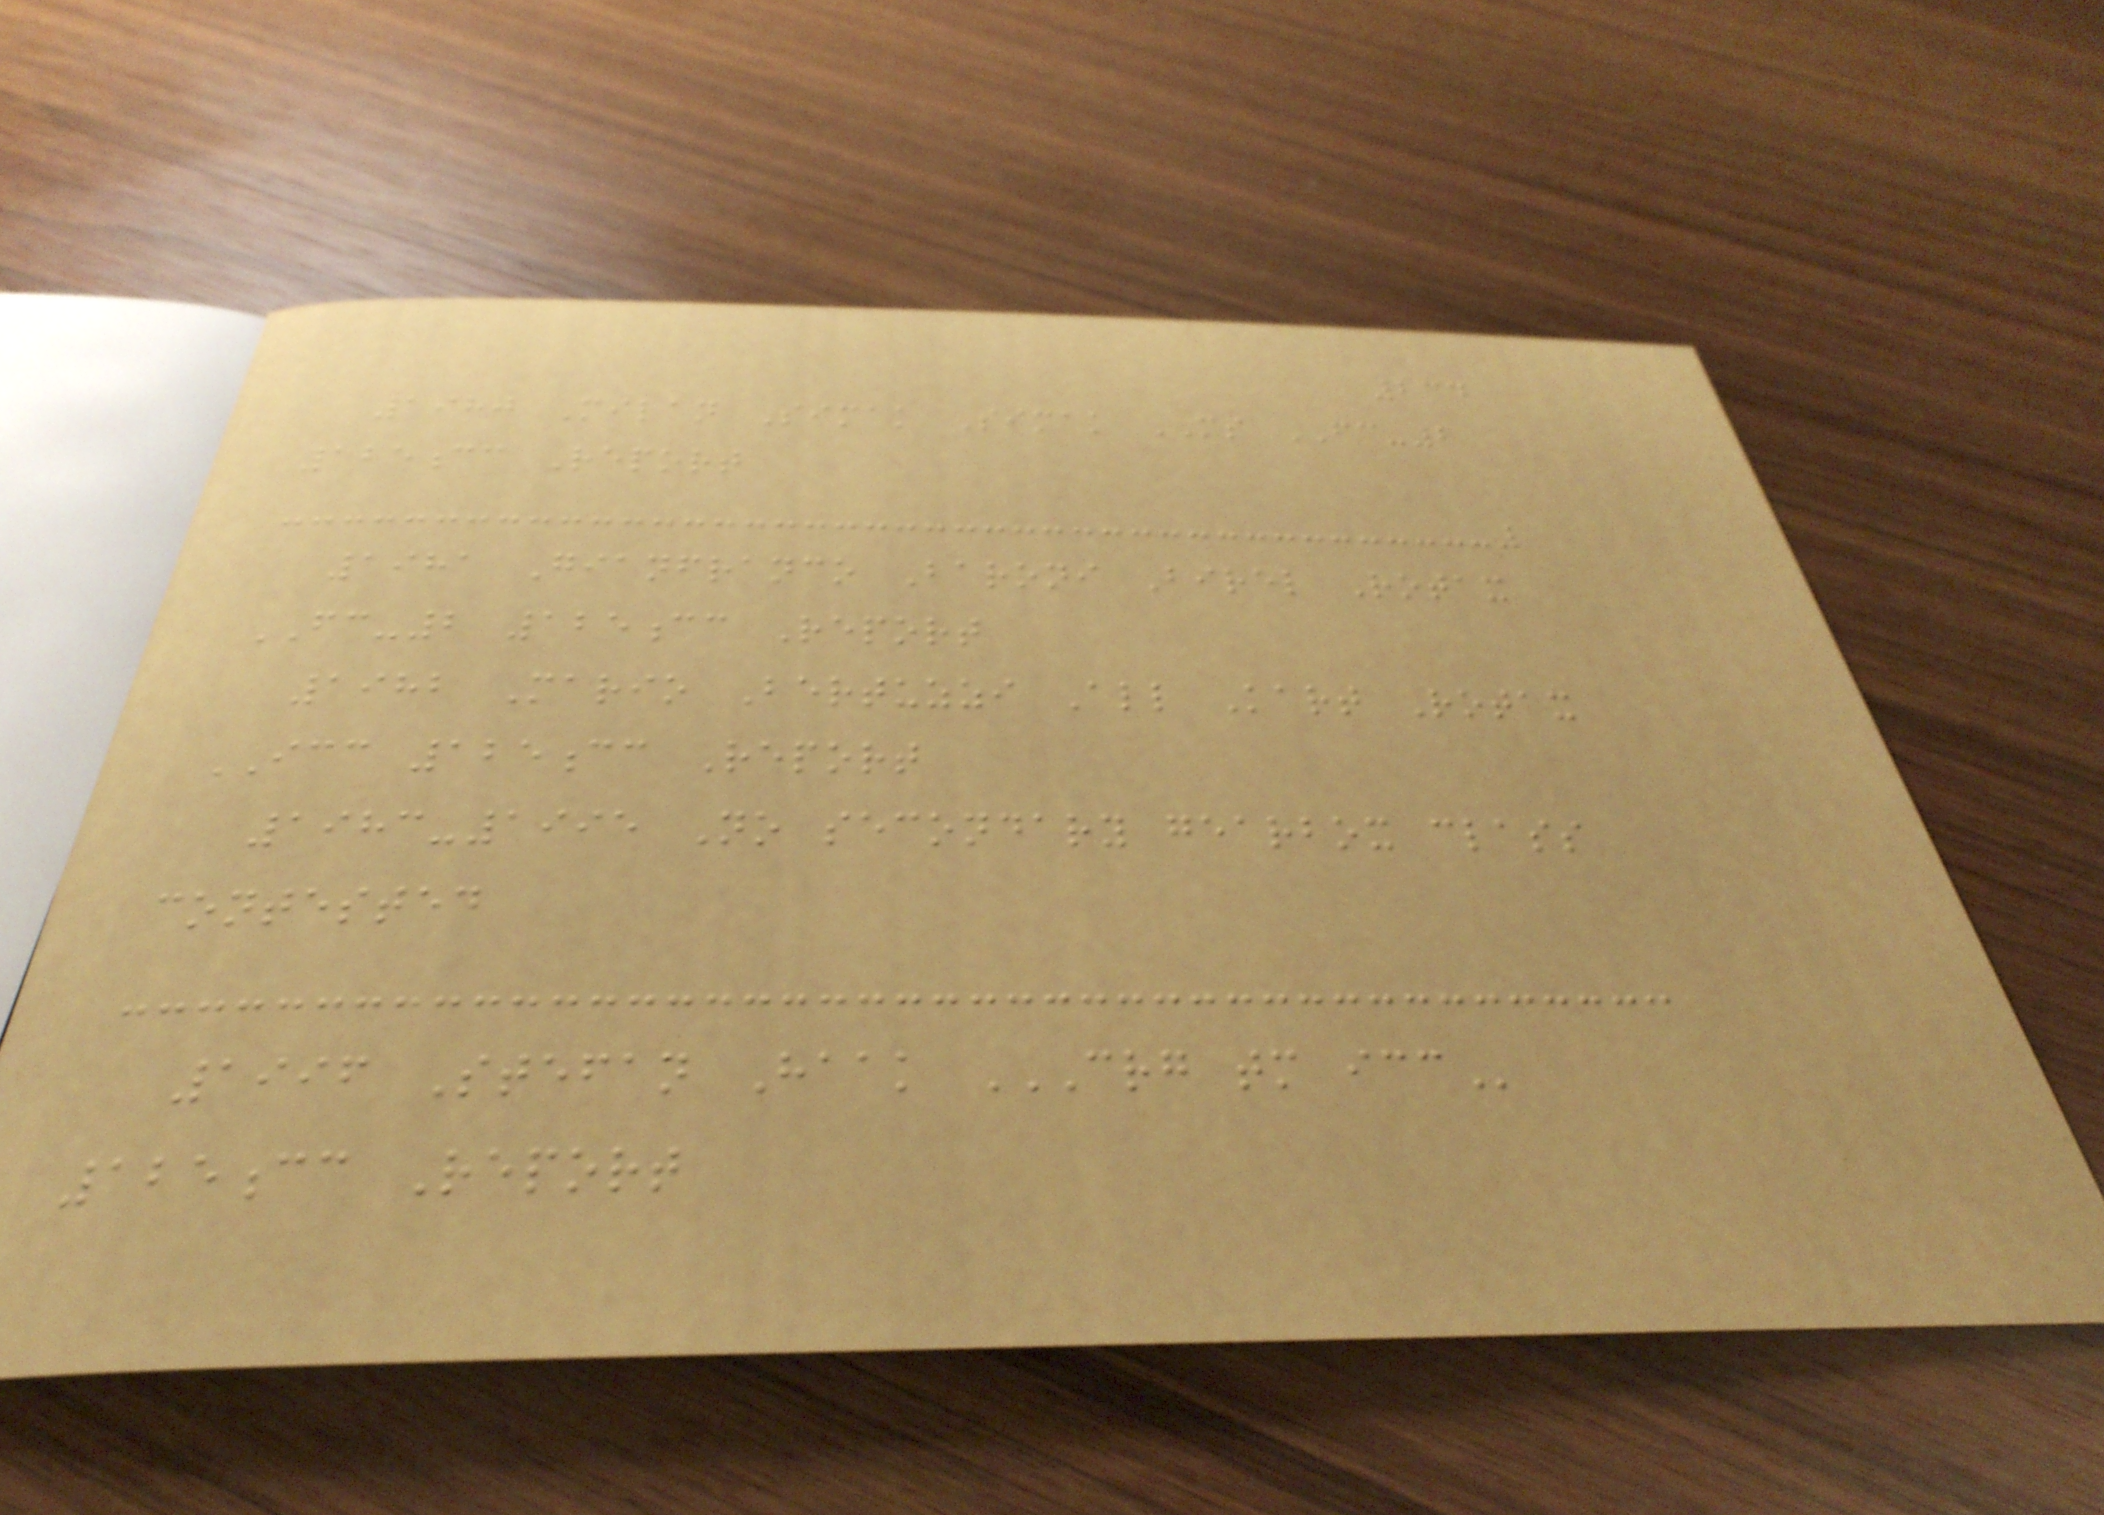234
1980 Milan Simak Simak MS FC-2
125cc Report
1981 Gianfranco Baroni Birel Rotax
FC-2 125cc Report
1982 Mario Bertuzzi All Kart Rotax
ICC 125cc Report
1983-1995 No secondary gearbox class
contested
1996 Stefan Haak CRG TM ICC
125cc Report
